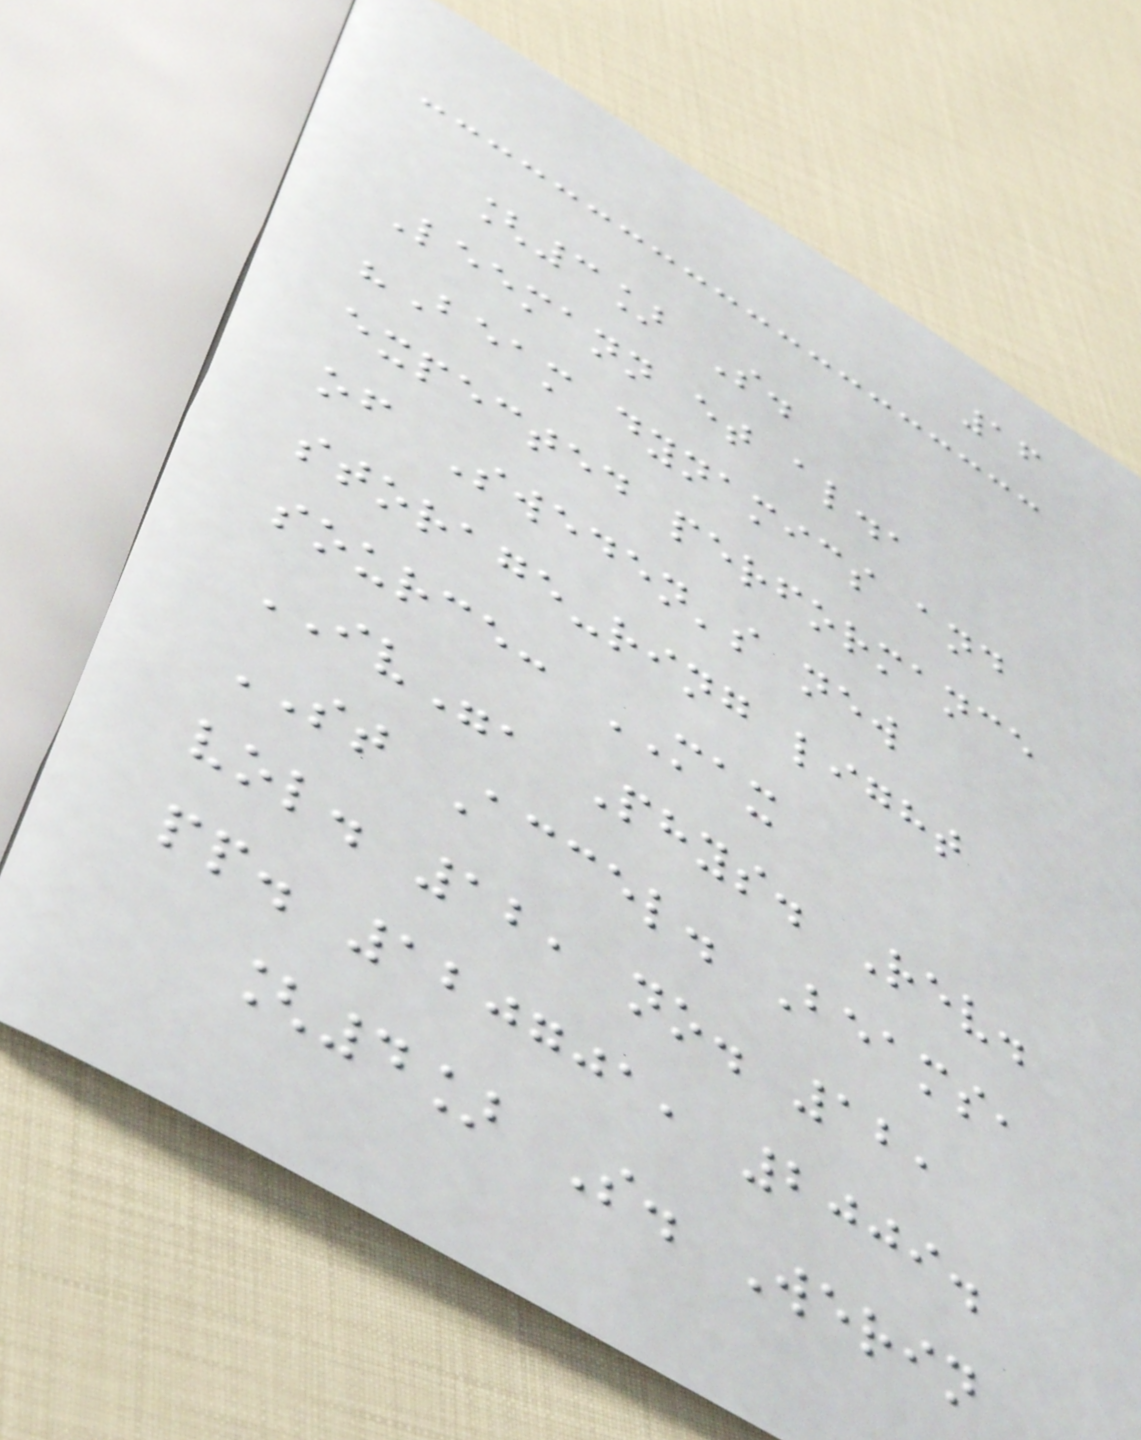16
[3] S.
Leemann et al.,
"Beam dynamics and
expected performance
of Sweden's new
storage-ring light
source: MAX
IV", Phys. Rev.
ST Accel. Beams,
vol. 12, no. 12,
pp. 120701, 2009.
[4] S. Werin
